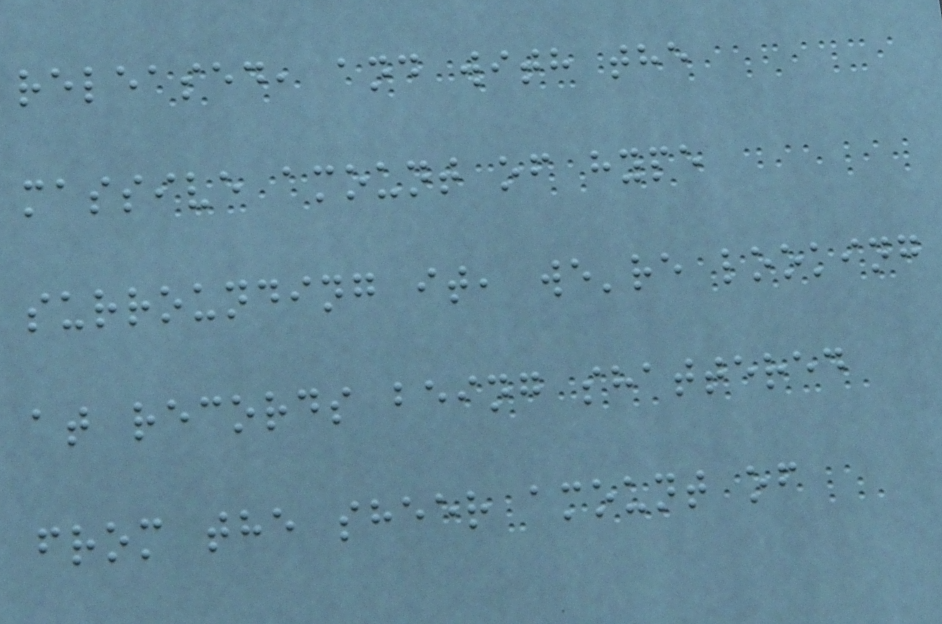released, and with the
massive amount of hype
surrounding it, we're looking
at records being shattered
from the sheer amount of
